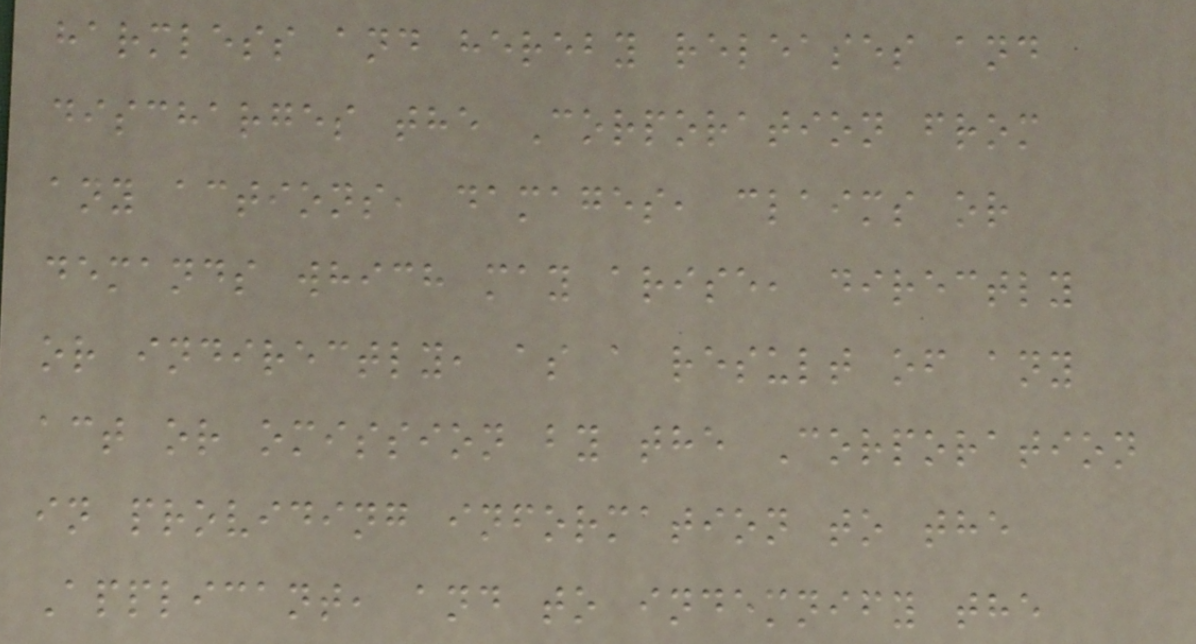harmless and hereby releases and
discharges the Corporation from
any actions, damages, claims or
demands which may arise, directly
or indirectly, as a result of any
act or omission by the Corporation
in providing information to the
Applicant, and to indemnify the
